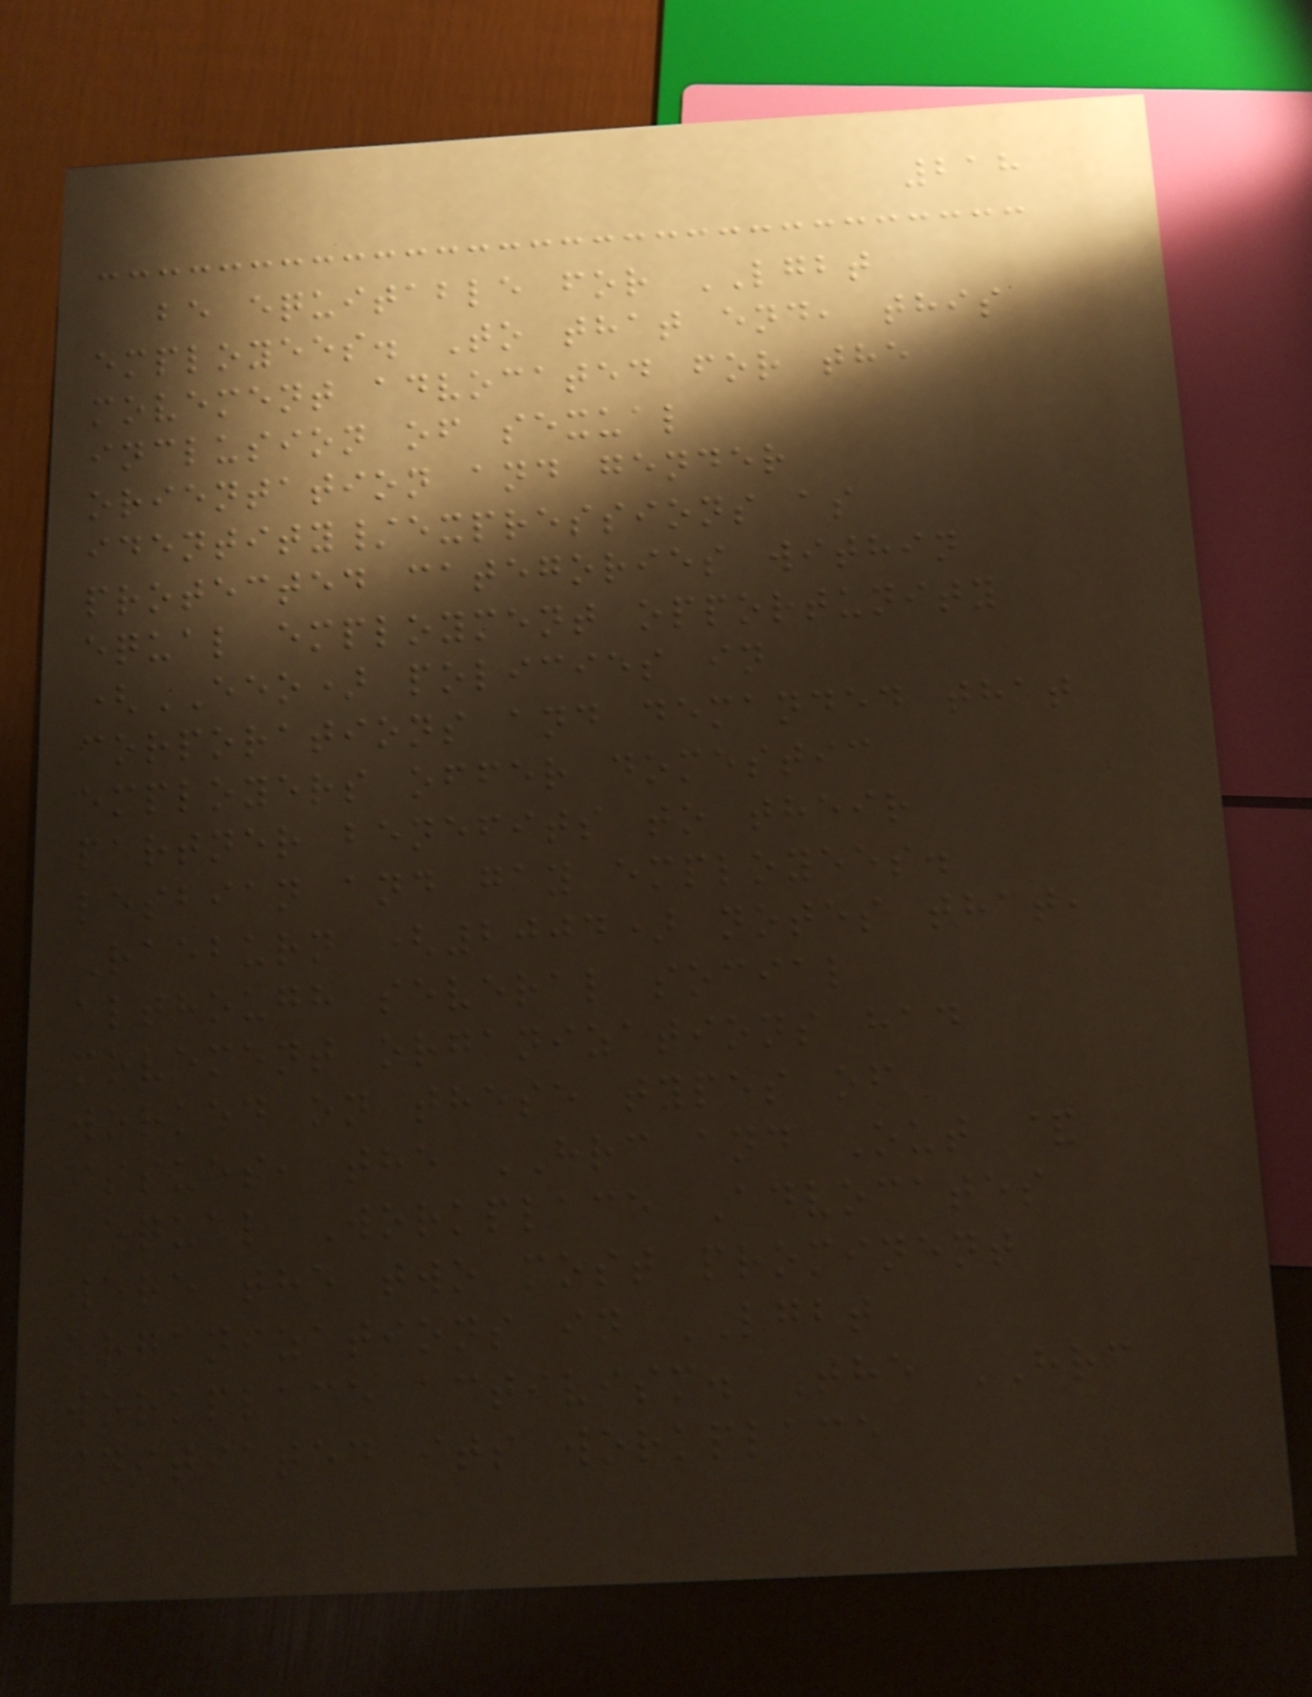218
be equitable for LGBT
employees. To that end, this
movement advocated for the
inclusion of sexual
orientation and gender
identity/expressions as
protected categories within
equal employment opportunity
(EEO) policies in
corporations and demanded that
employers offer domestic
partner benefits to their
lesbian and gay employees.
Raeburn (2004) notes that,
although several social
movement organizations had
worked on these types of
issues, the HRC and Out &
Equal Workplace Advocates
were the two most prominent
organizations in LGBT
workplace activism. The HRC
initiated its workplace
